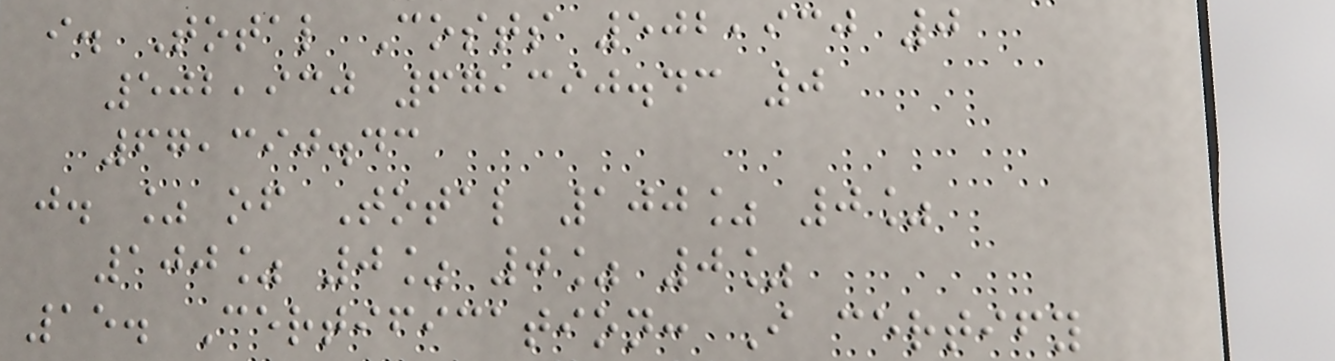i. Total Costs 502,930 0
502,930 67,390.43 0
67,390.43
j. % of Total 100% 0%
100% 0% 0% 0%
15. Certification: I certify
